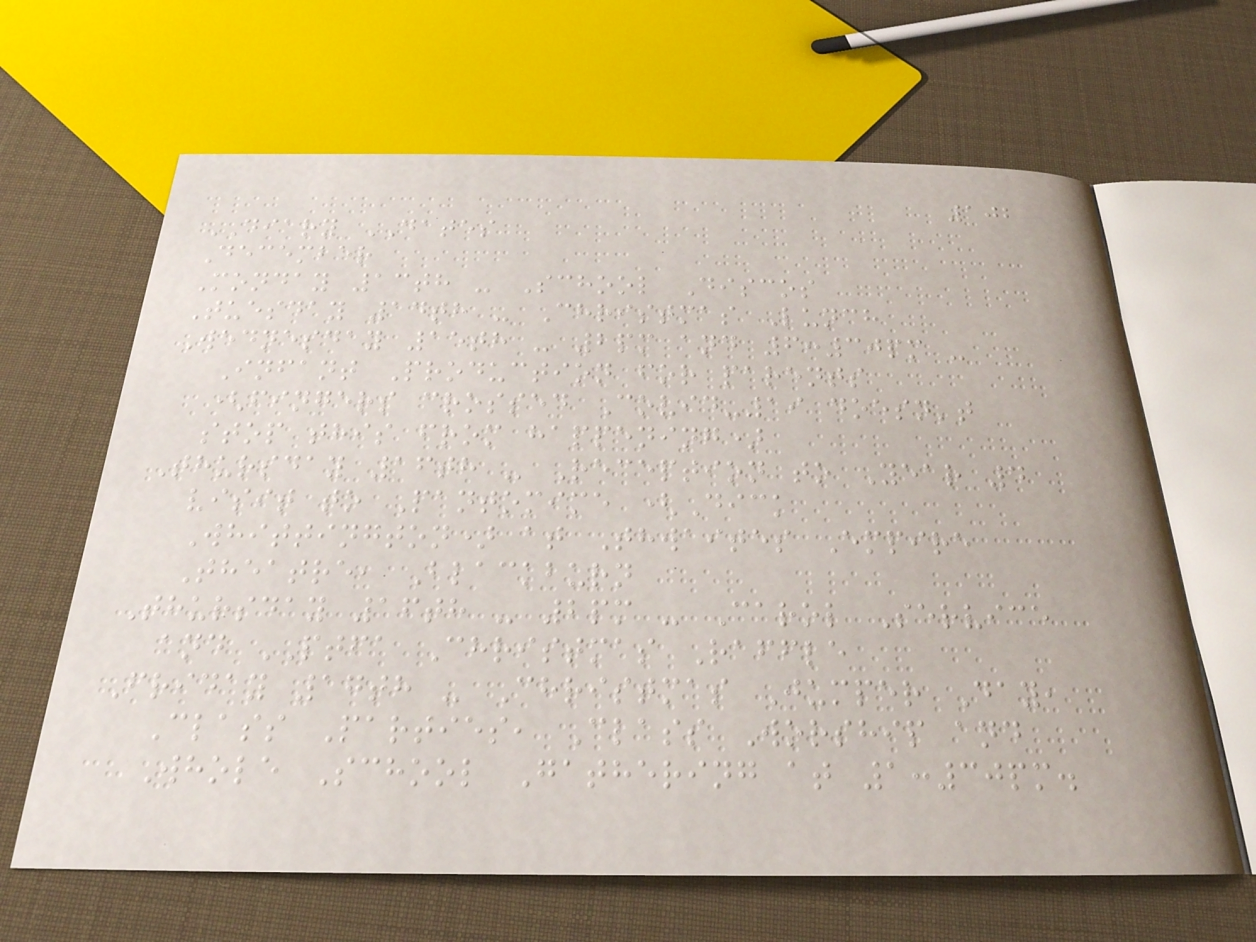102
DIARY DATES
December
Monday 13th - School Discos
Tuesday 14th - Christmas Lunch
Wednesday 15th - 2pm and 6:30pm -
Infant Production for parents
(fingers crossed Covid-19 doesn't
stop this from happening)
Thursday 16th - Reception to Year 4
visit to Pantomime (Dick
Whittington) at Thwaites Empire
Theatre, Blackburn
Thursday 16th - 2pm - Carol Service
and PTFA Christmas Raffle
Friday 17th - Christmas Jumper Day,
Class Parties, Class Worship and
Whole School Gathering at 1:30pm.
